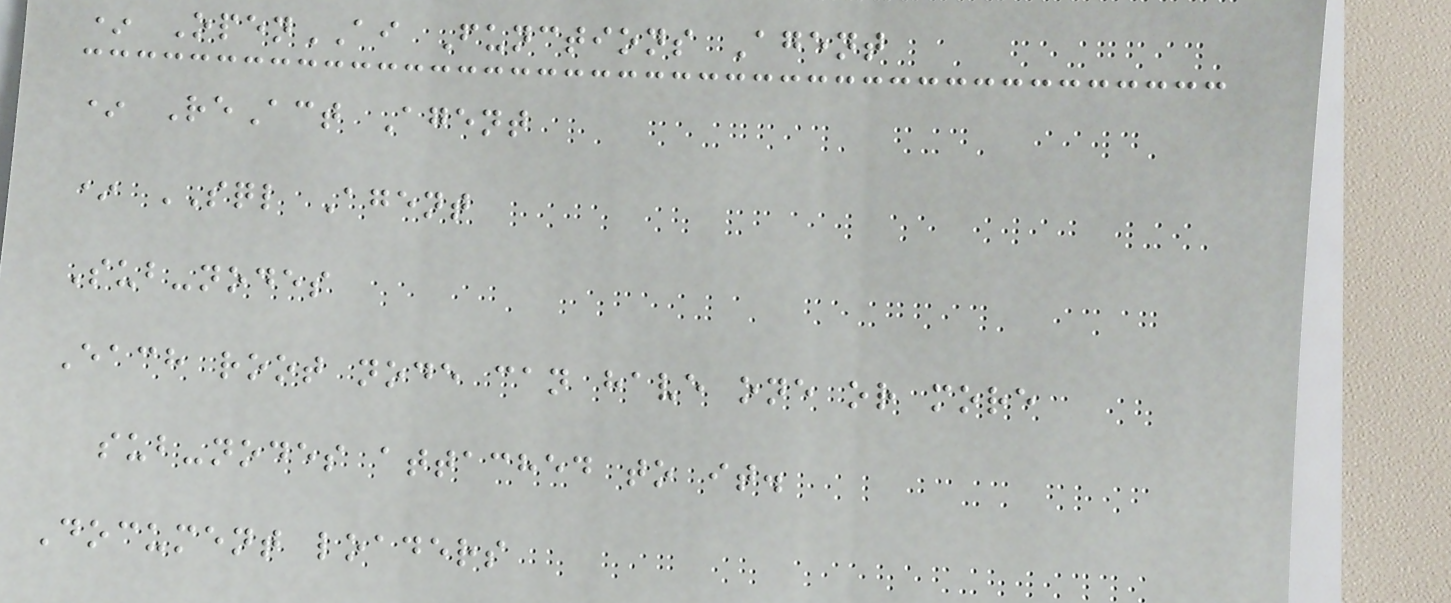* OpenAI Functions Agent
* ReAct Agent
* SQL Agent
Sub-nodes
Each root node can have one or more
sub-nodes attached to it.
Document loaders
